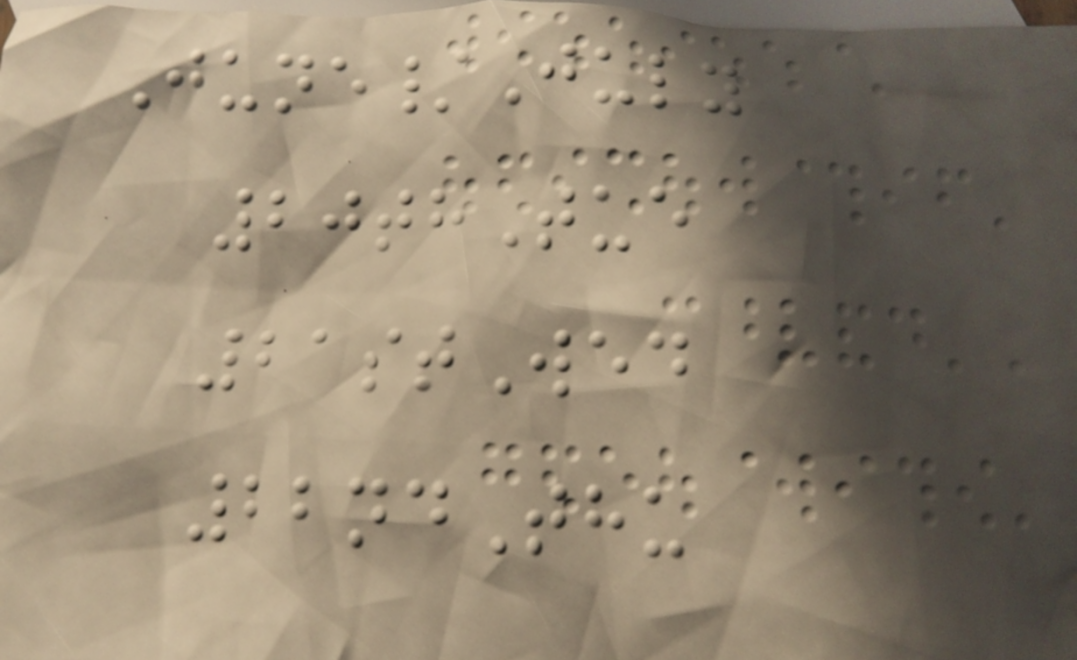June/July
20thTue
21stWed
22ndThu
